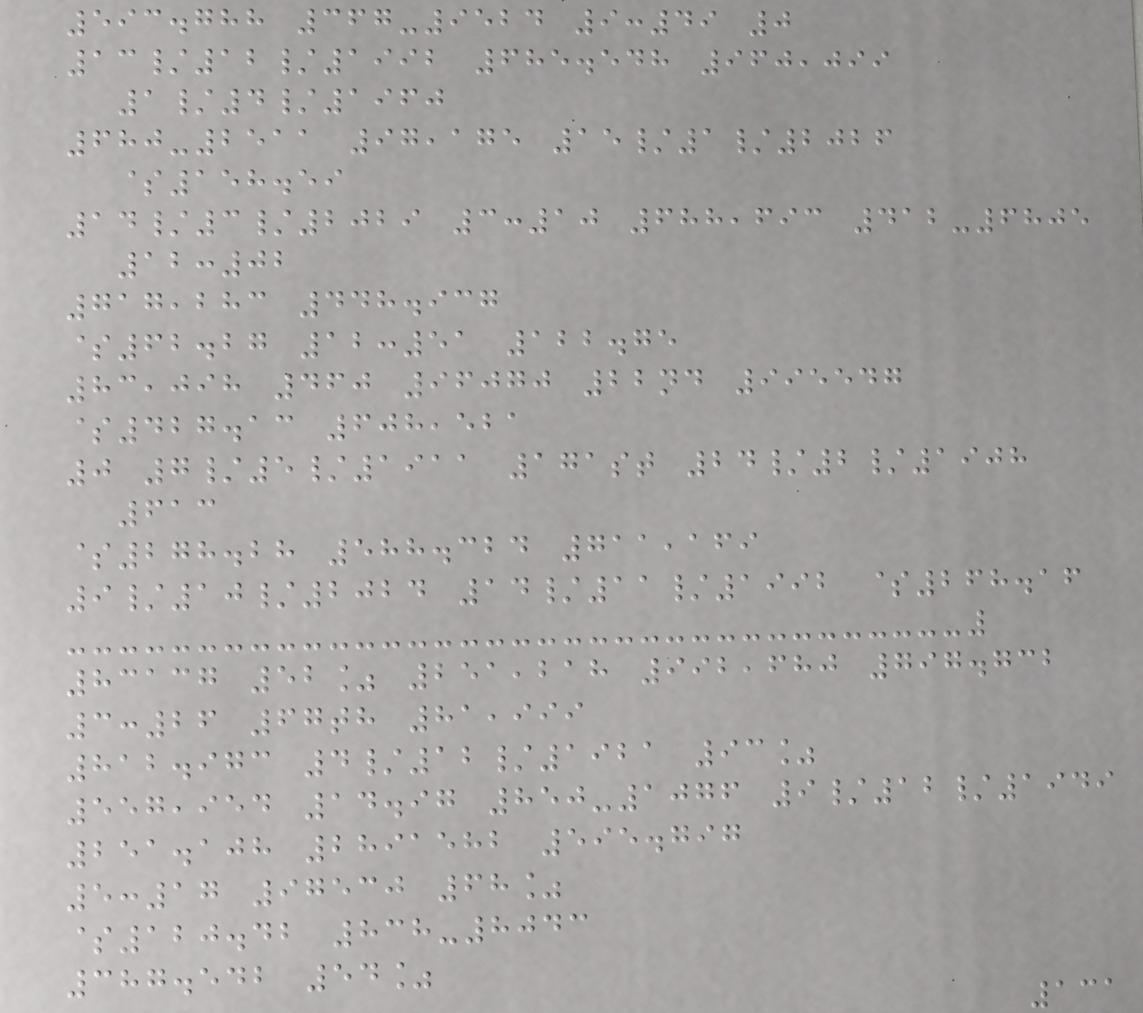593.788 367-9524 9:49 0
13/12/1992 685.548 960,099
1/4/1960
680-2511 97,175 15/1/2026
$158.59
14/3/2029 3:10 688,693 412-6805
12:02
717,283 448.937
$62.27 12:51 122.75
83,098 460 96070 22nd 995547
$427.13 608,521
0 7/5/1911 171st 24/2/1908
613
$278.28 588.324 711,169
9/10/2024 14/11/1992 $268.16
83137 52% 251,218 992,680 797.732
3:26 67th 81,999
812.973 4/12/1921 93%
557,954 14.97 850-1076 9/12/1949
251.108 2891582 595.797
5:17 97530 68%
$120.42 838-8043
387.542 54%
131
